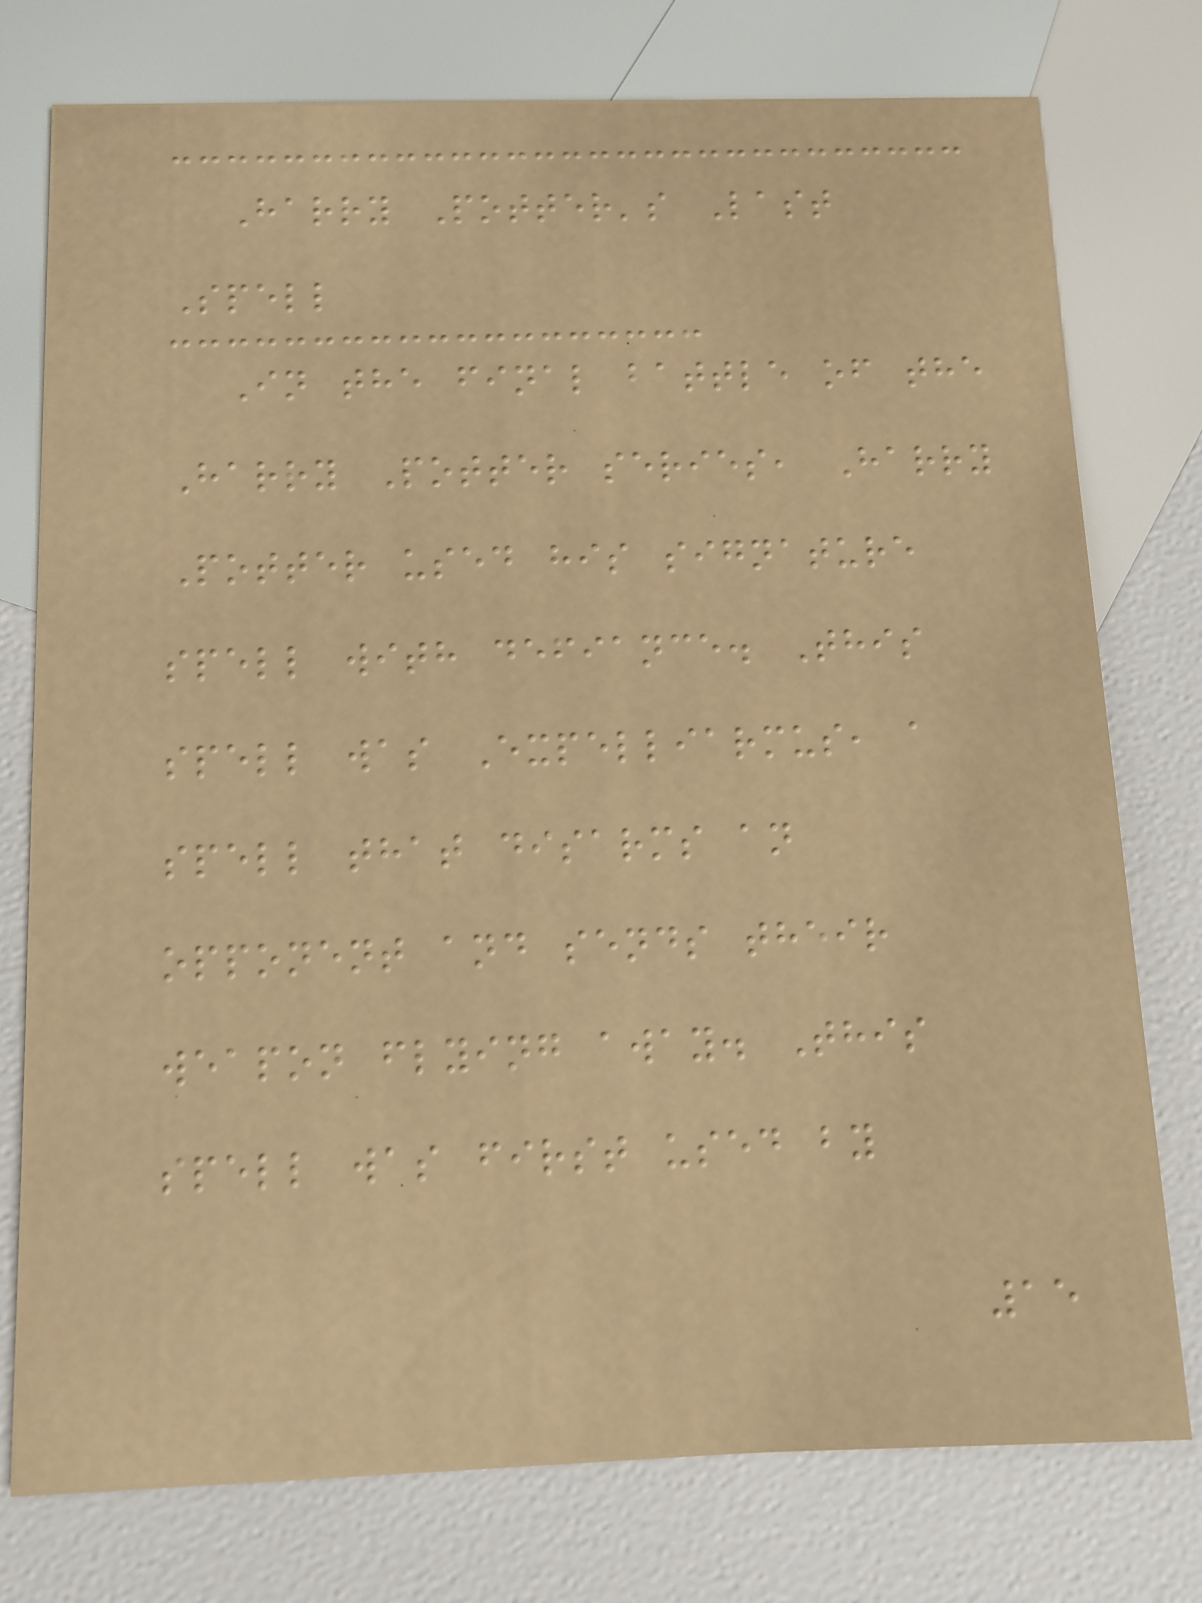Harry Potter's Last
Spell
In the final battle of the
Harry Potter series, Harry
Potter used his signature
spell with defiance. This
spell was Expelliarmus, a
spell that disarms an
opponent and sends their
weapon flying away. This
spell was first used by
15
